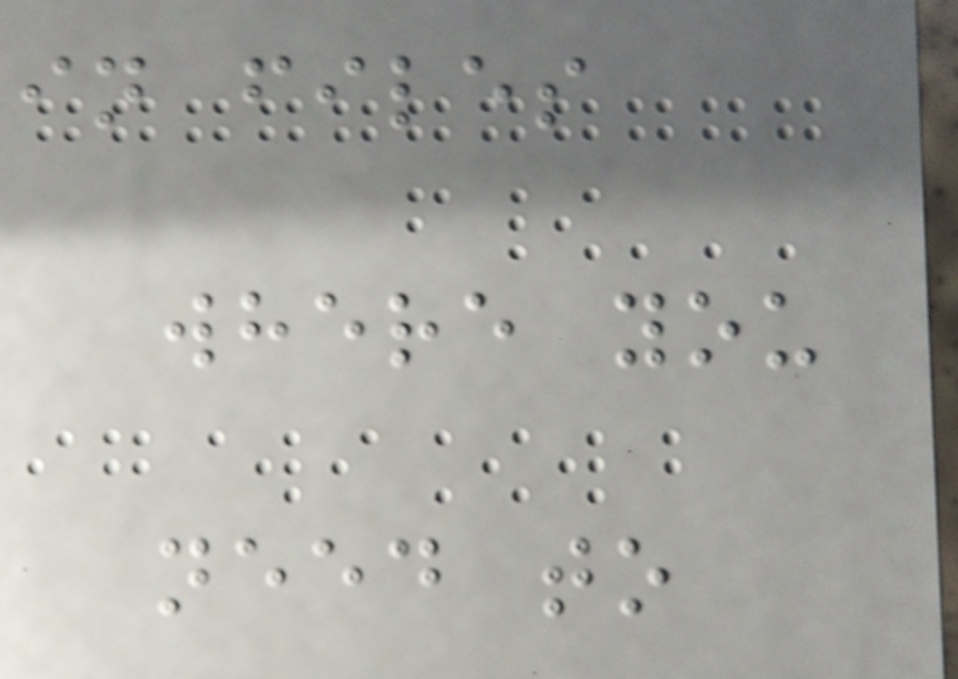in files
where you
need to
